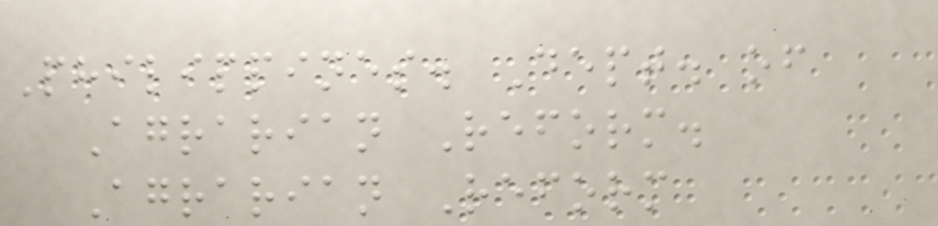Philippines. Dept. of
Agrarian Reform.
Agrarian Reform
